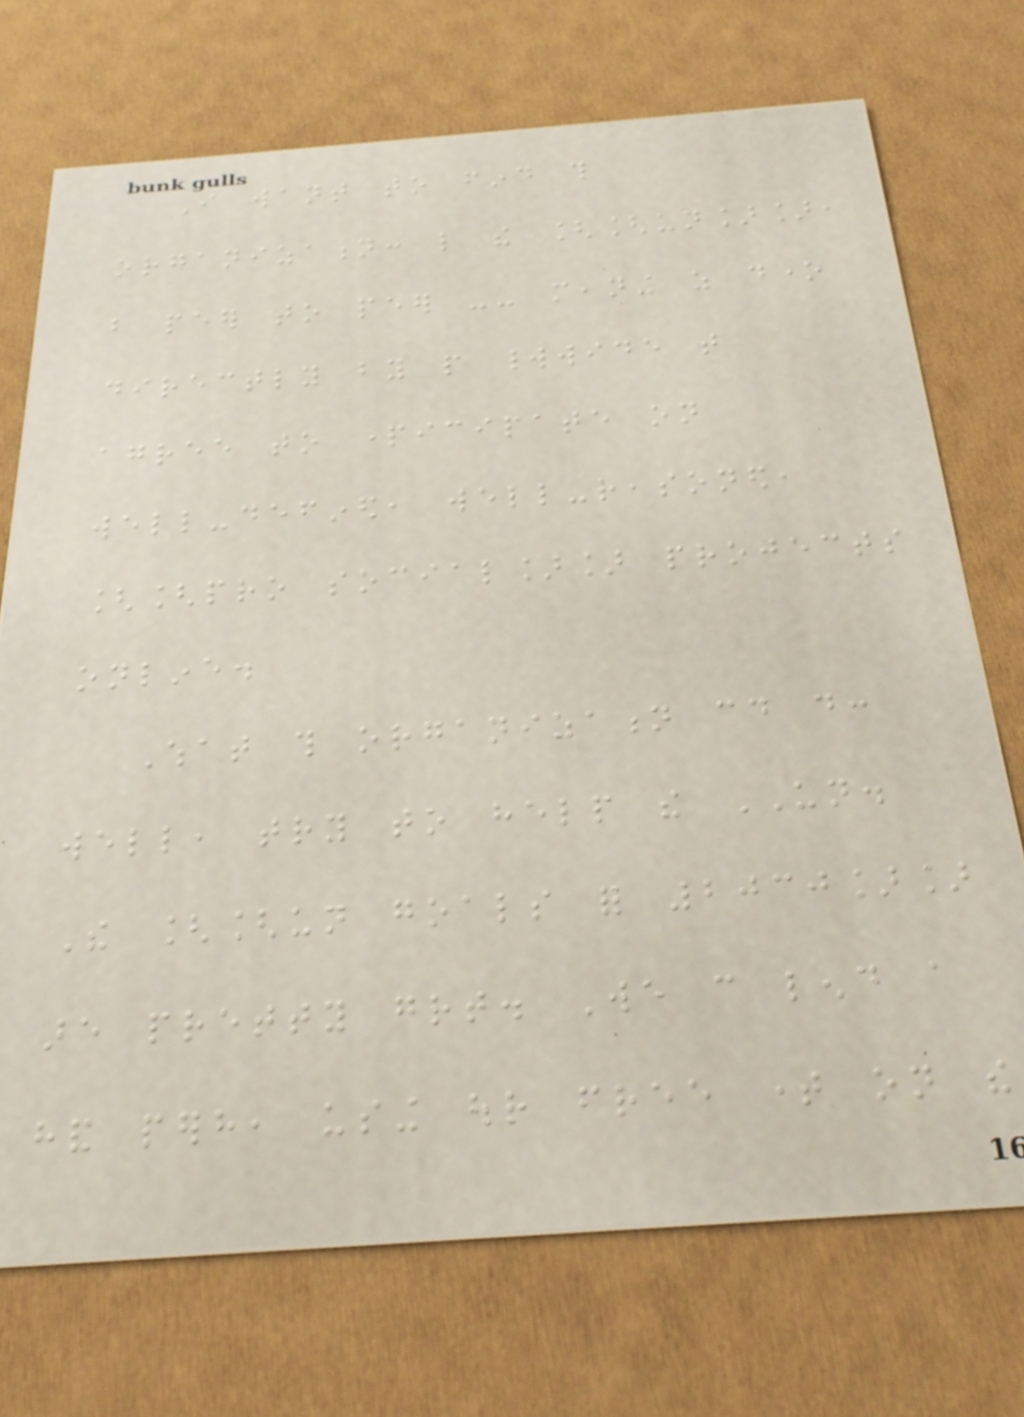I want to find this
organization: like the [[un]],
but peer to peer -- meaning as done
directly by people worldwide that
agree to participate on
well-defined, well-reasoned,
[[pro social]] projects
online.
What this organization could do:
well, try to help the UN.
The [[un goals for 2030]]
are pretty great. We can lend a
hand perhaps, using our free time on the
